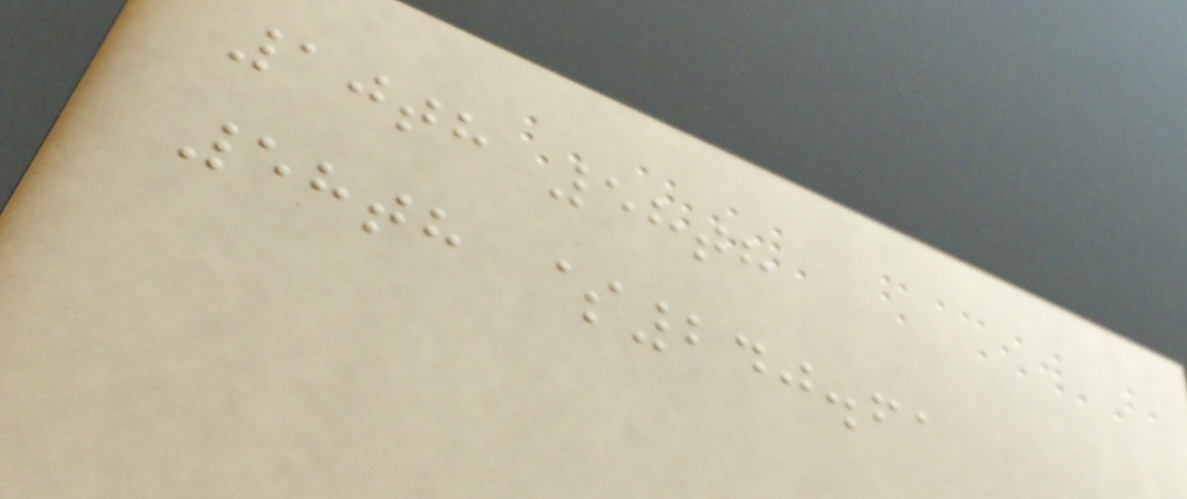10th 58th
58th $240.61
